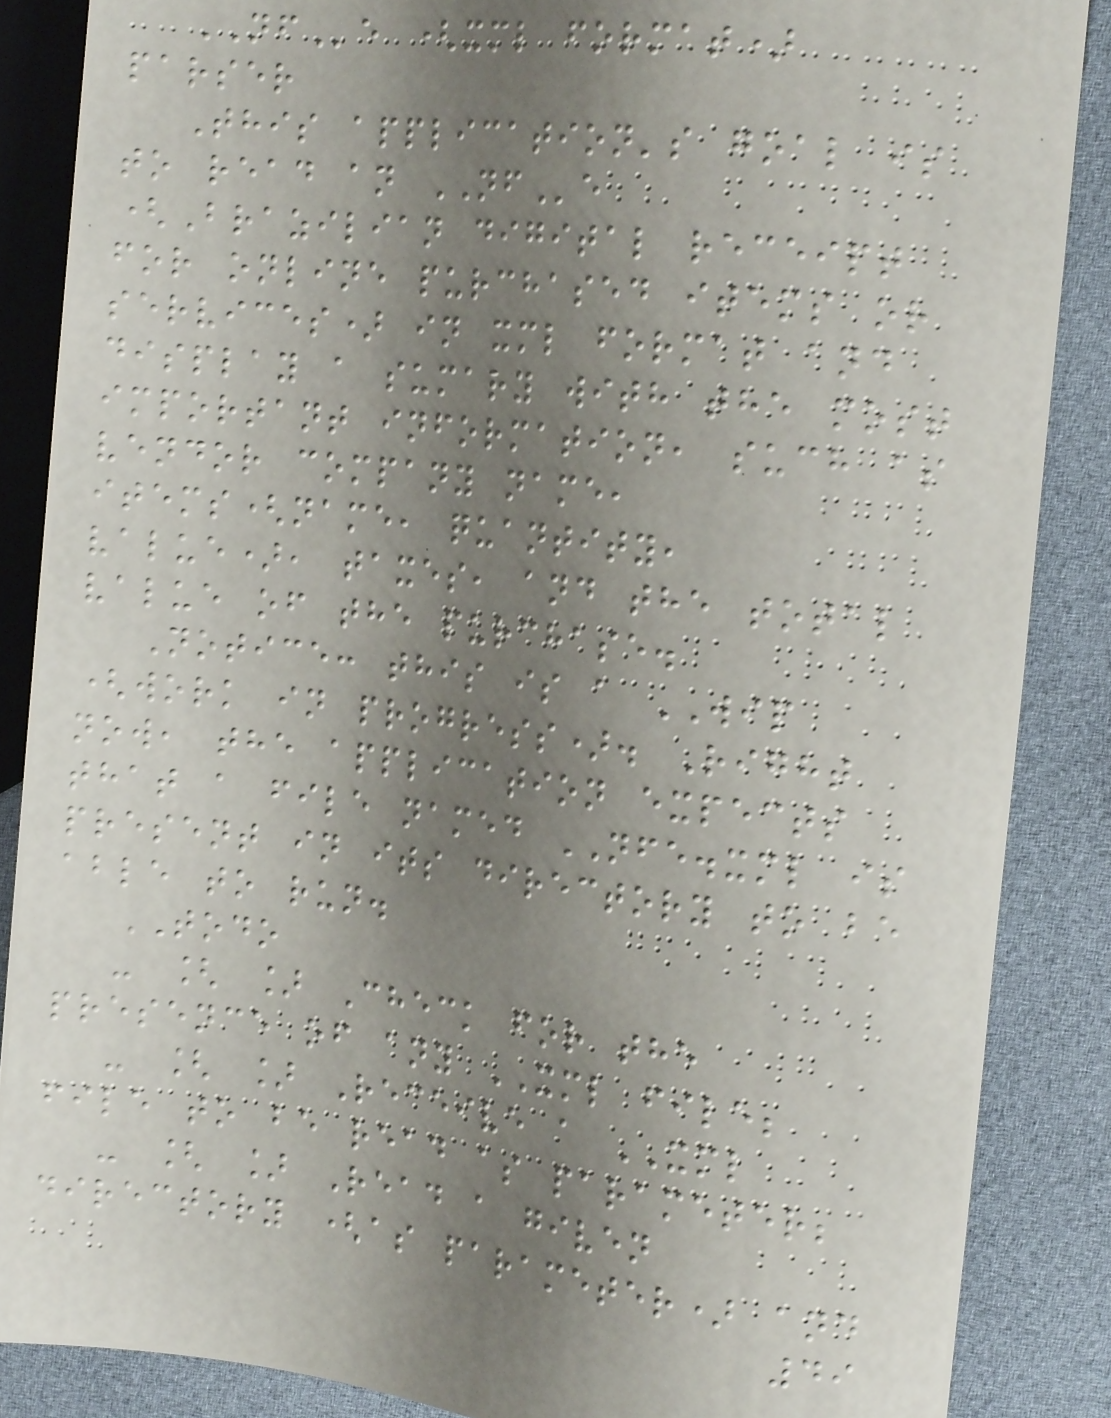NFe (xml format)
parser
This application's goal is
to read an NFe
(Brazilian digital receipt
for online purchased items or
services) in xml format and
display a sumary with the most
important information, such as
vendor company name,
items(name, quantity,
value), taxes, and the total
value of the purchase.
Notice: this is a WIP
(work in progress). Right
now, the application expects
that a file named NFE.xml is
present in its directory to be
able to run.
TODO
- [ ] Check for the
presence of any XML file;
- [ ] Receive a XML
file to be read as parameter;
- [ ] Read a given
directory (as parameter) and
49
